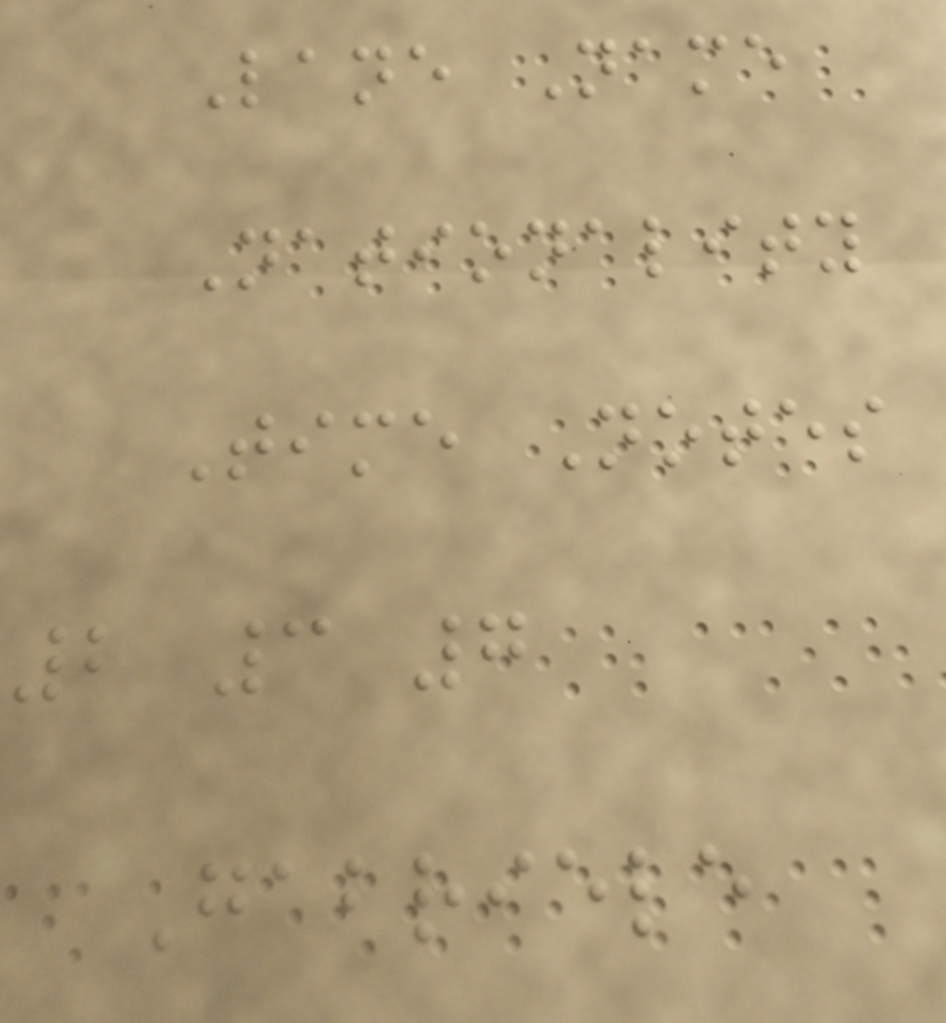Lane Name
Nationality
Time Notes
2 3 7
Gabriele
